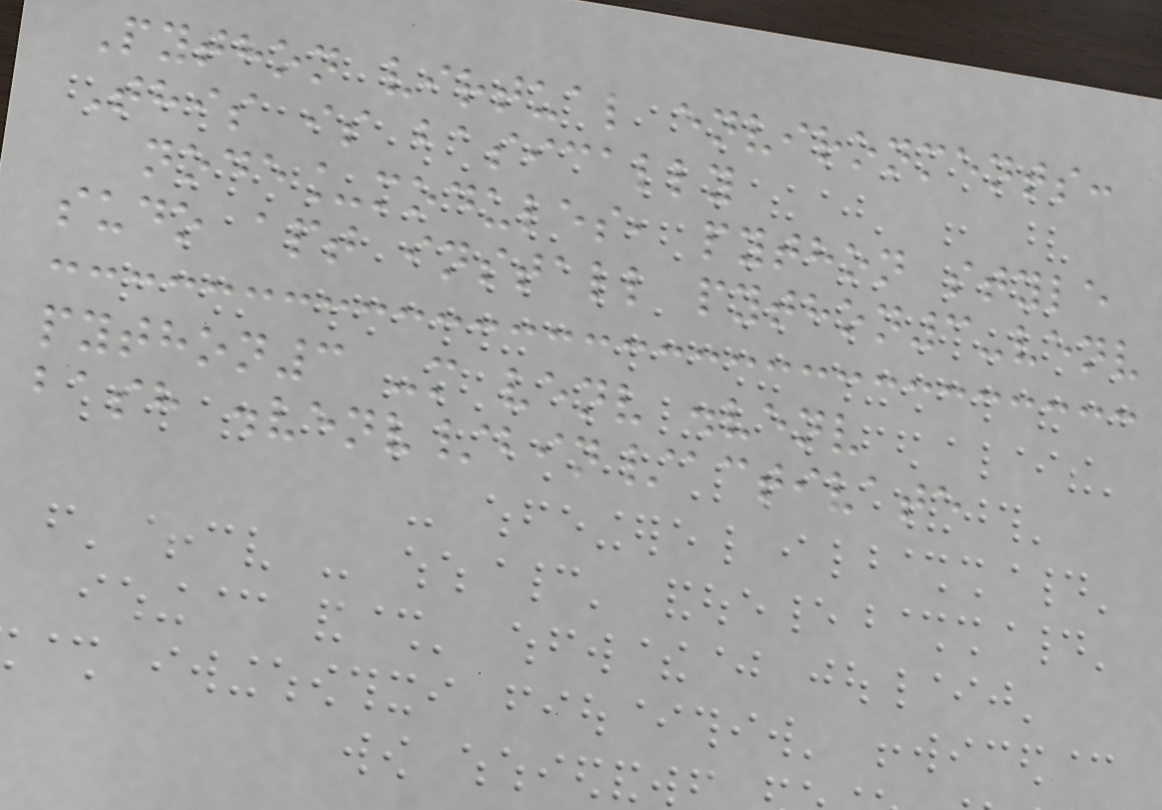Python virtual environments:
This is basically
node_modules, python style
sudo apt install python3-venv
python3 -m venv .venv
bash .venv/bin/activate
